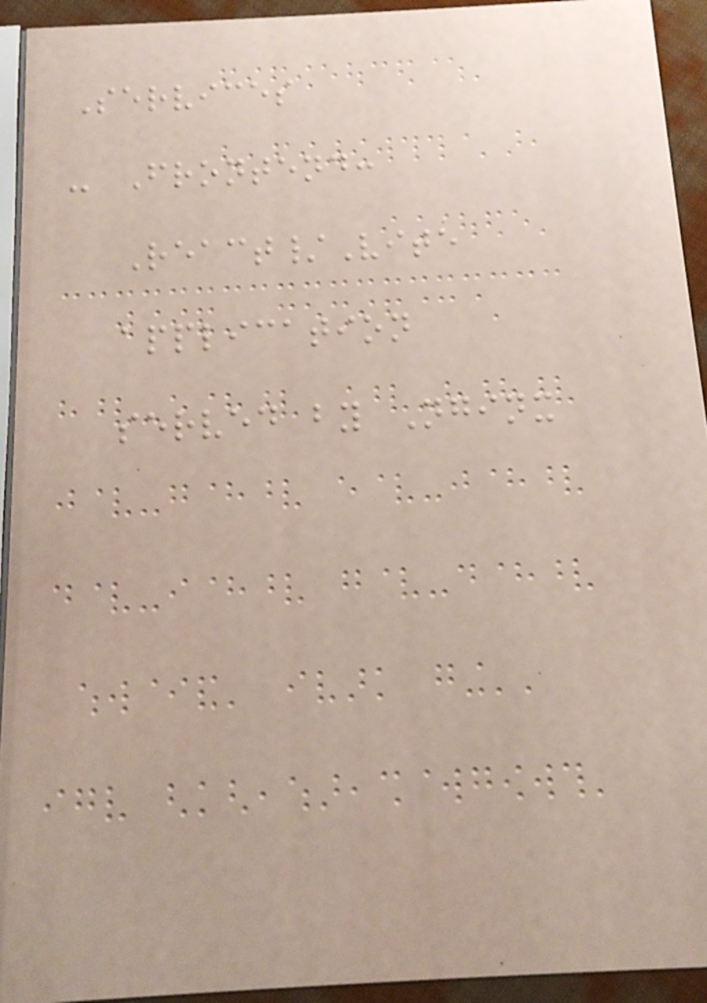Services
- Frontend:
React/Vite
application
served by Nginx
